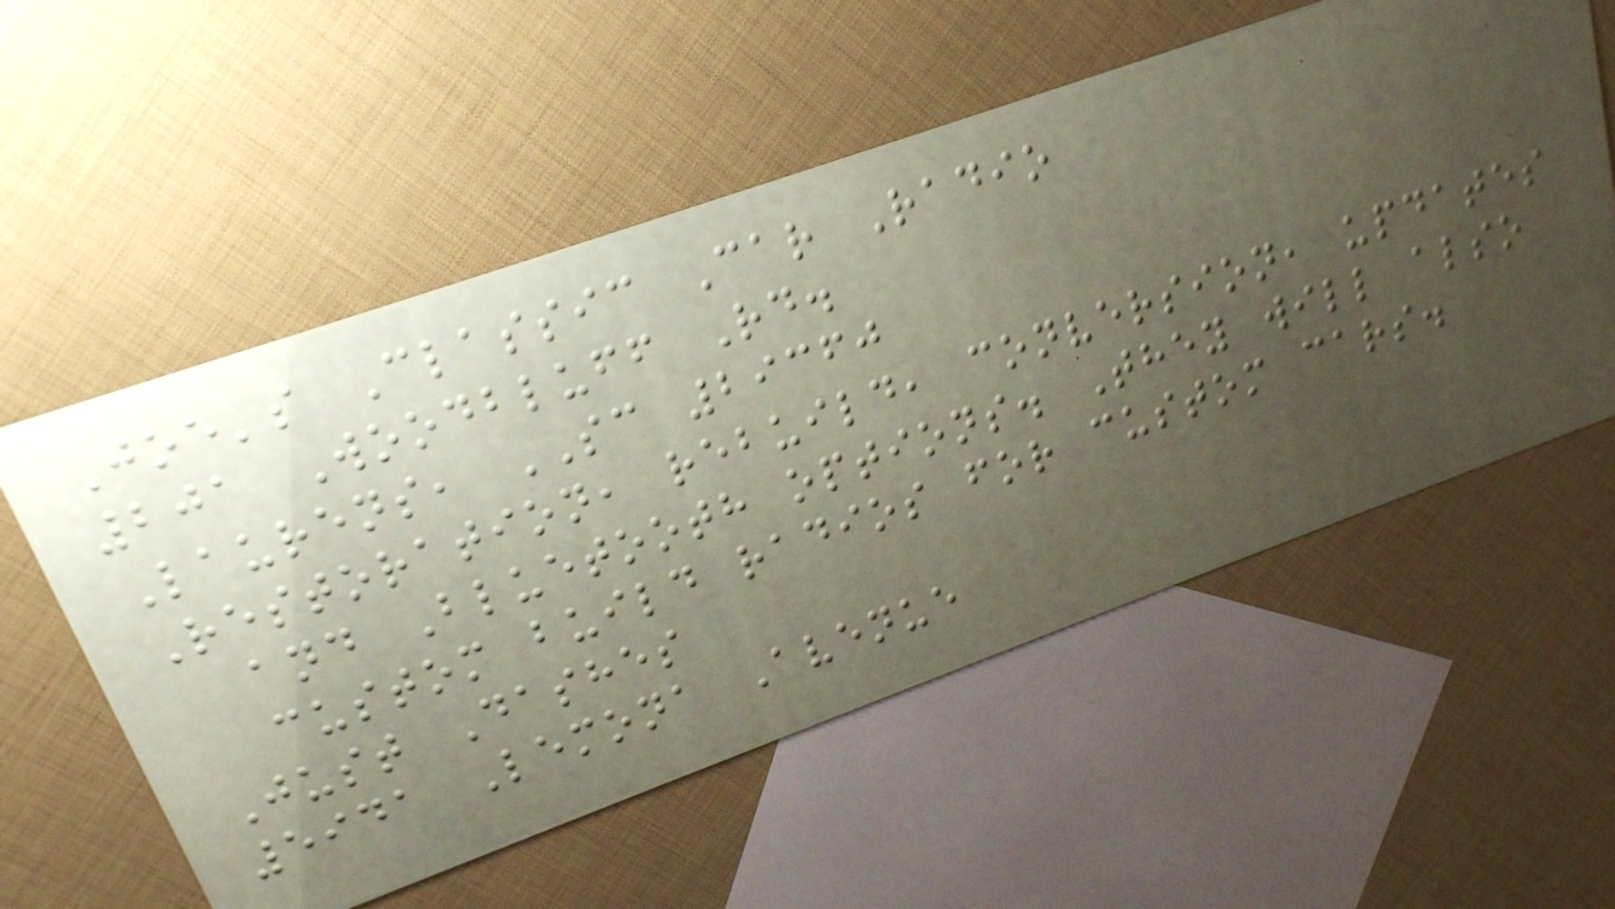Joe's Classic Car Radio
201 Woodbluff Rd.
Laurens, SC 29360
Restoration, rebuild, conversion, updates
and Bluetooth options. They will also
custom build radios for custom cars.
Just Dashes
5941 Lemona Avenue
